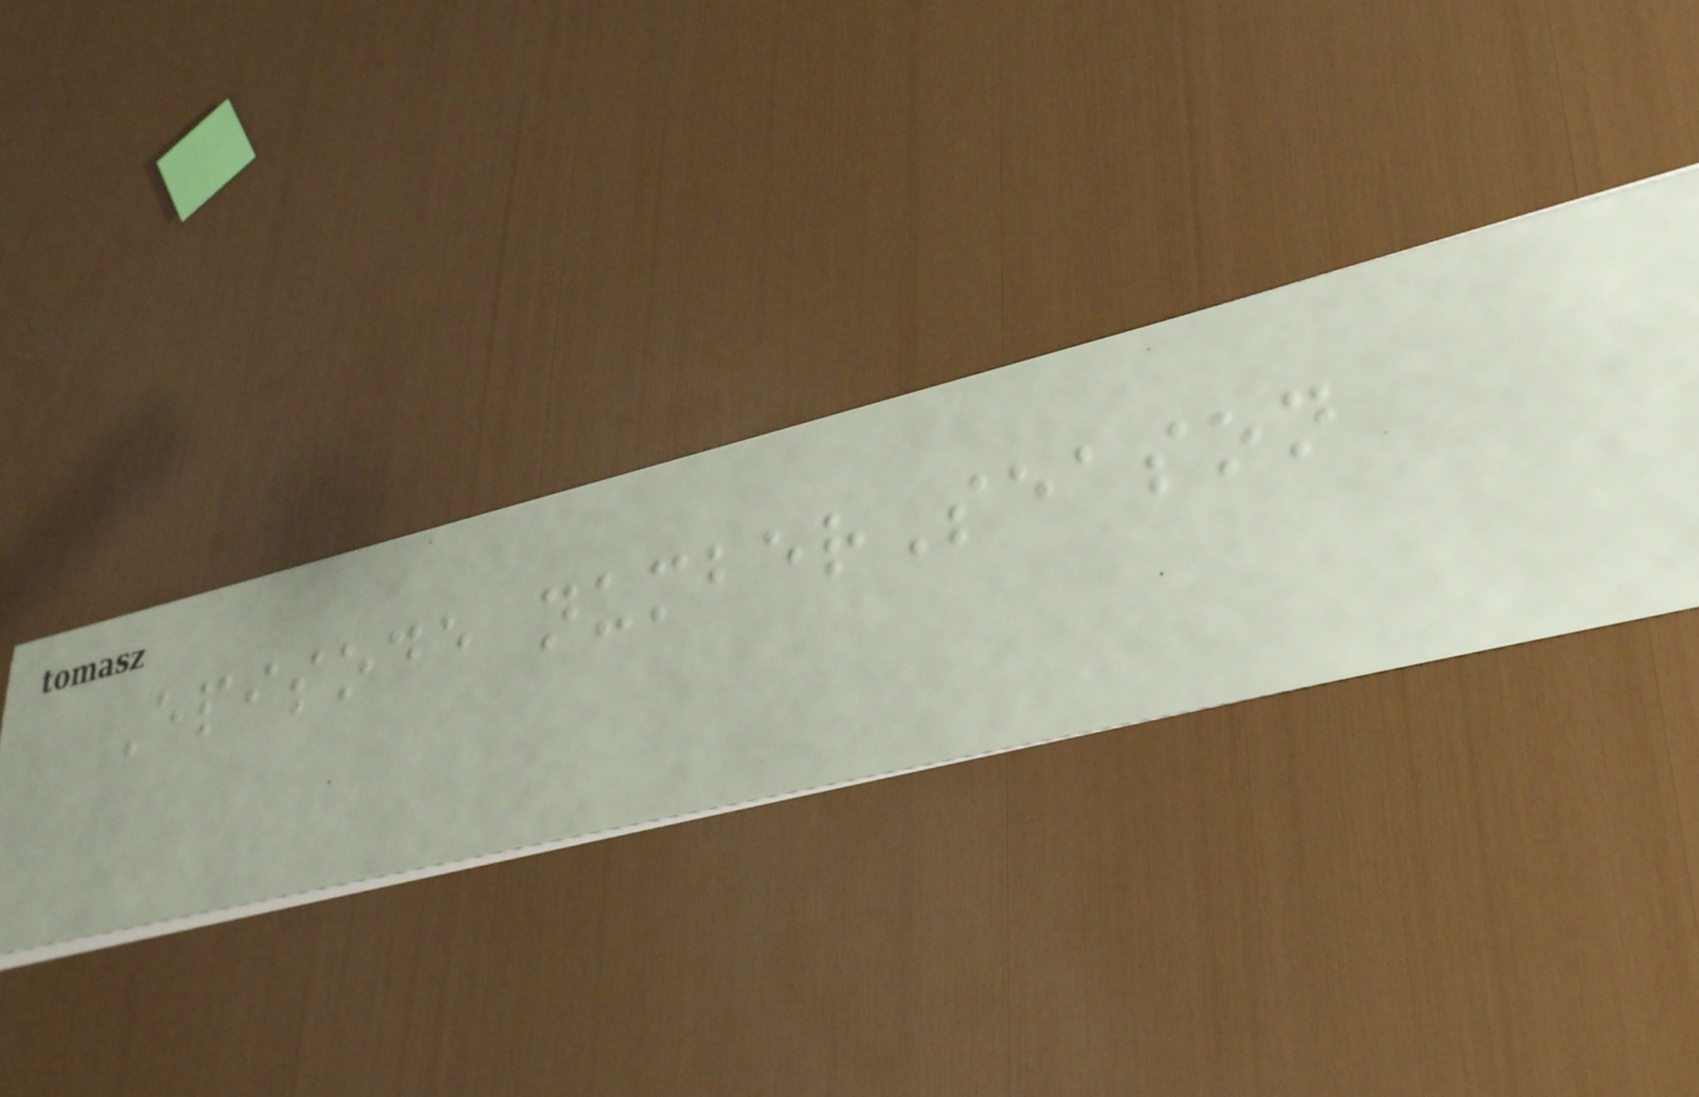Episode numberSeason
